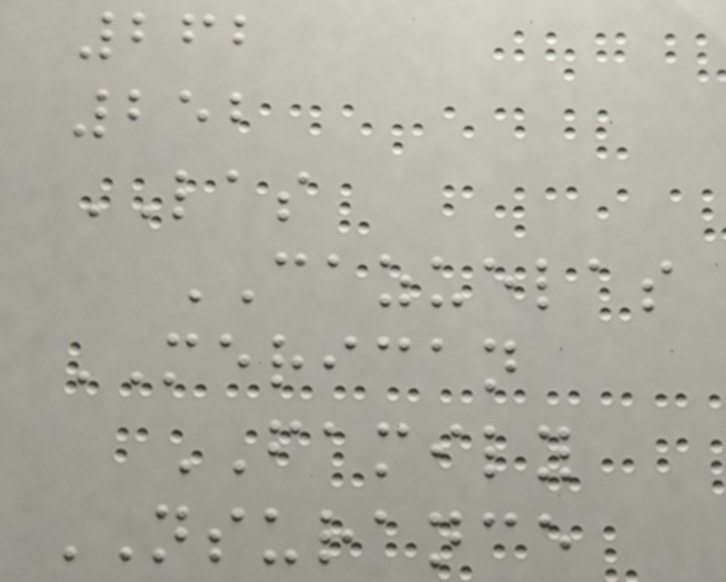262
252
LAS
CAZUELAS
MERICAN
FAMILY
NSURANCE
